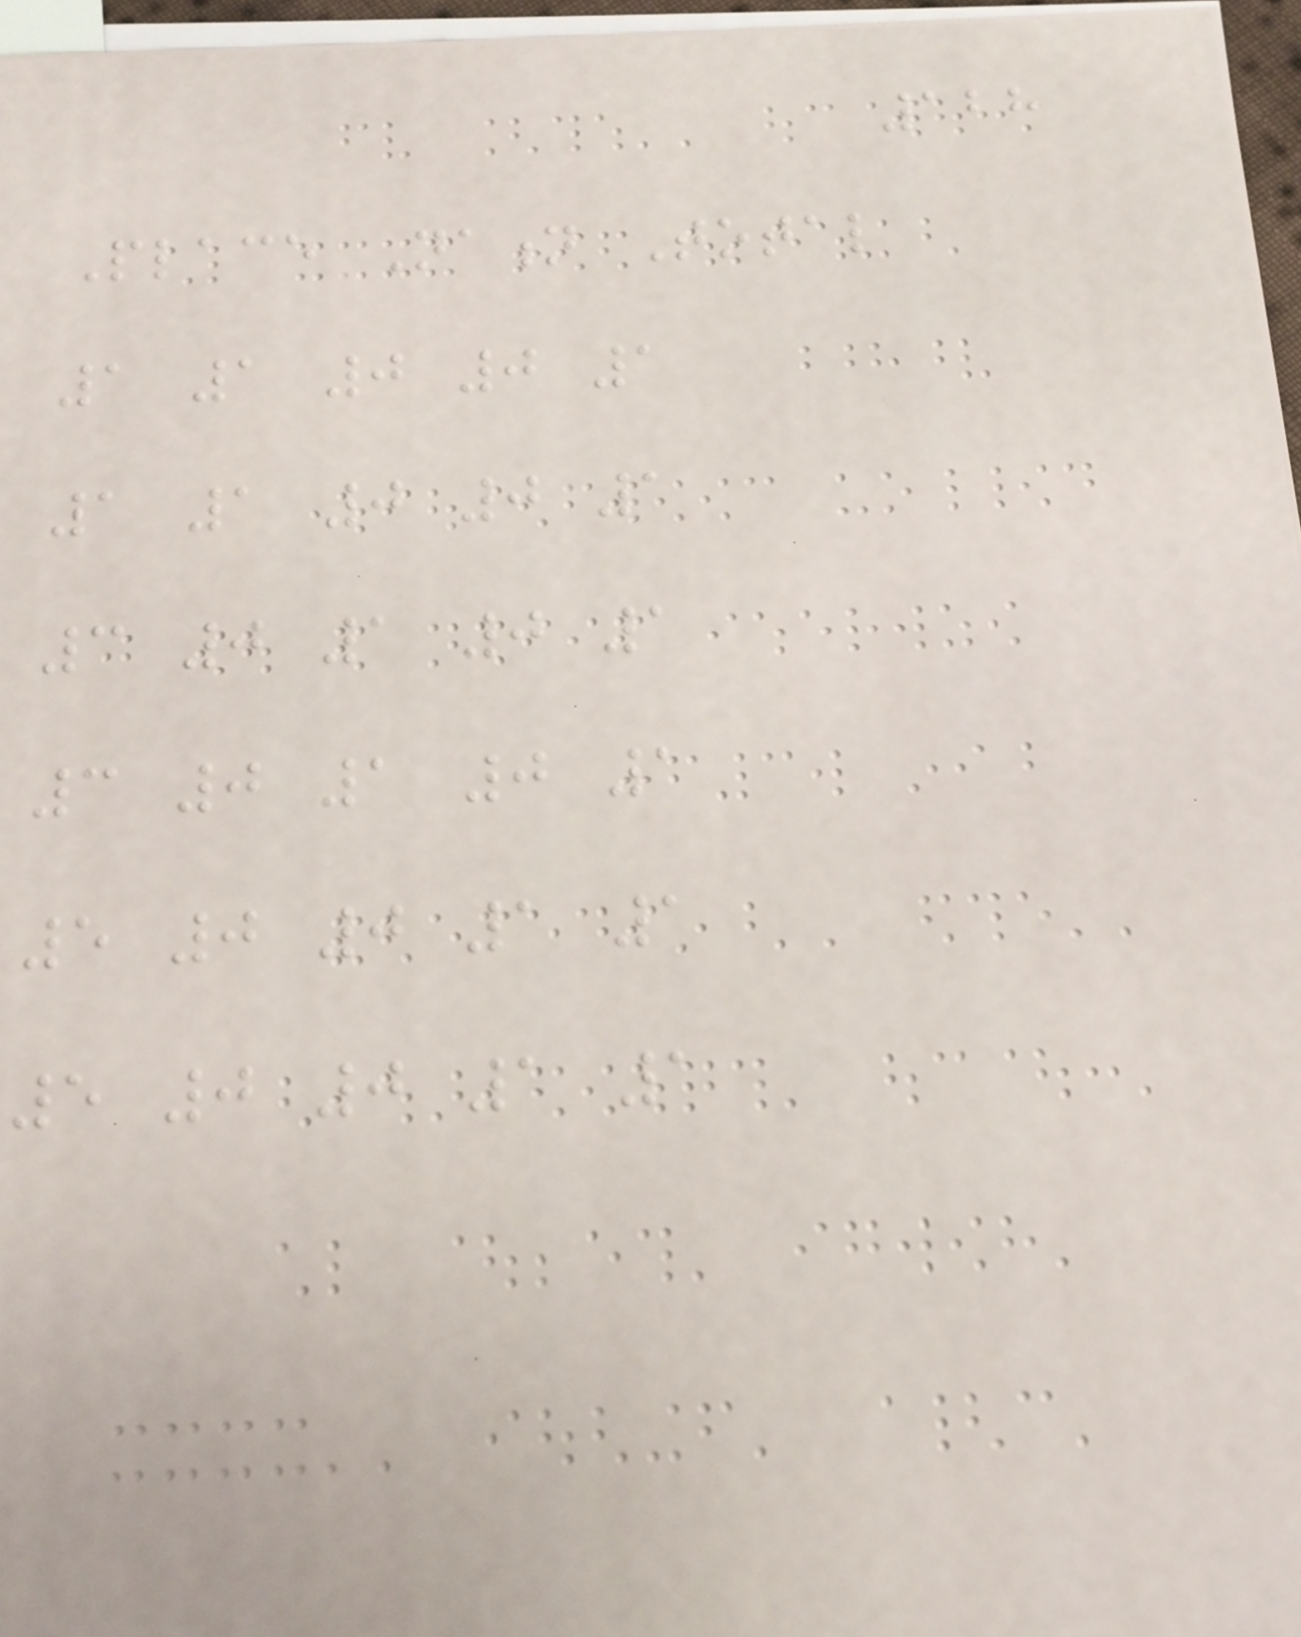128
Place Nation Total
1 1 0 0 1
1 1 0 0 1
3 0 1 0 1
3 0 1 0 1
5 0 0 1 1
5 0 0 1 1
